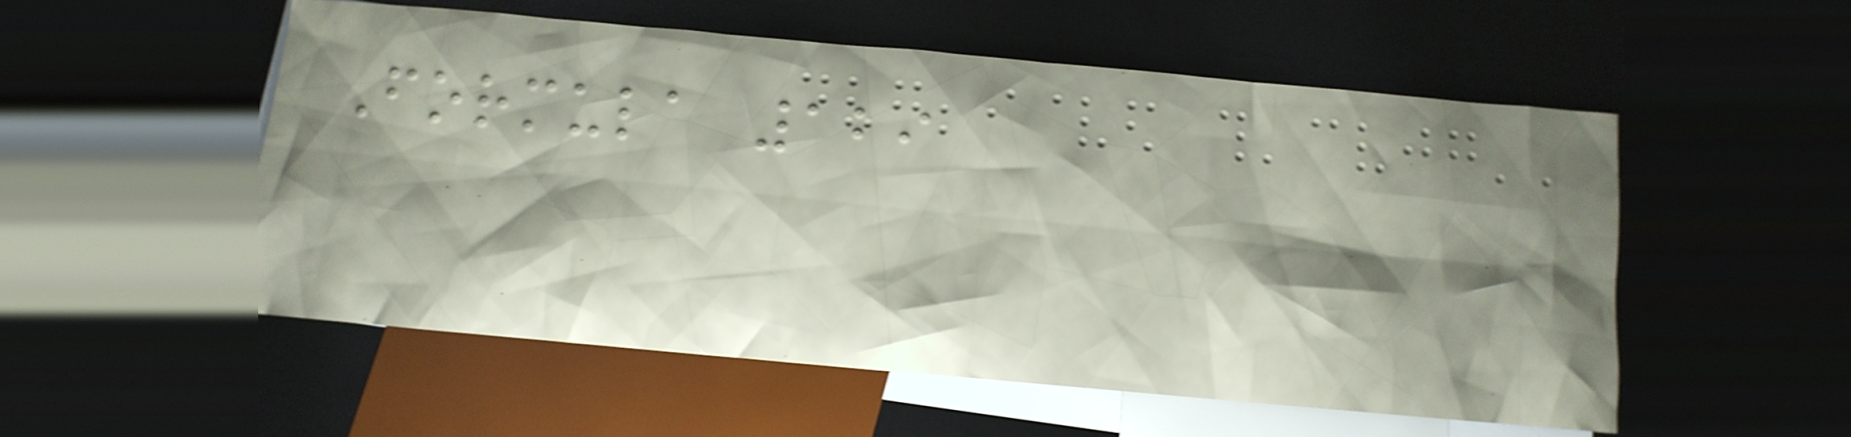Formula 129
